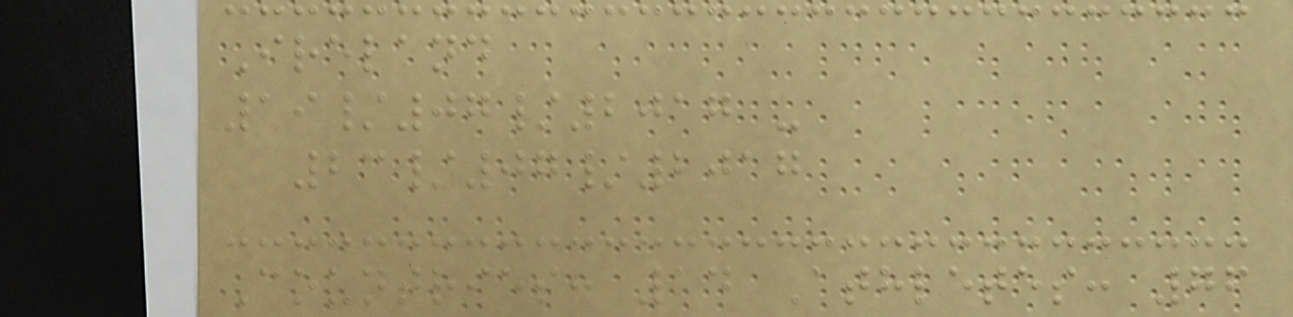Ireland
19/07/2017 -
23/07/2017
Countries: 14 Athletes: 76
